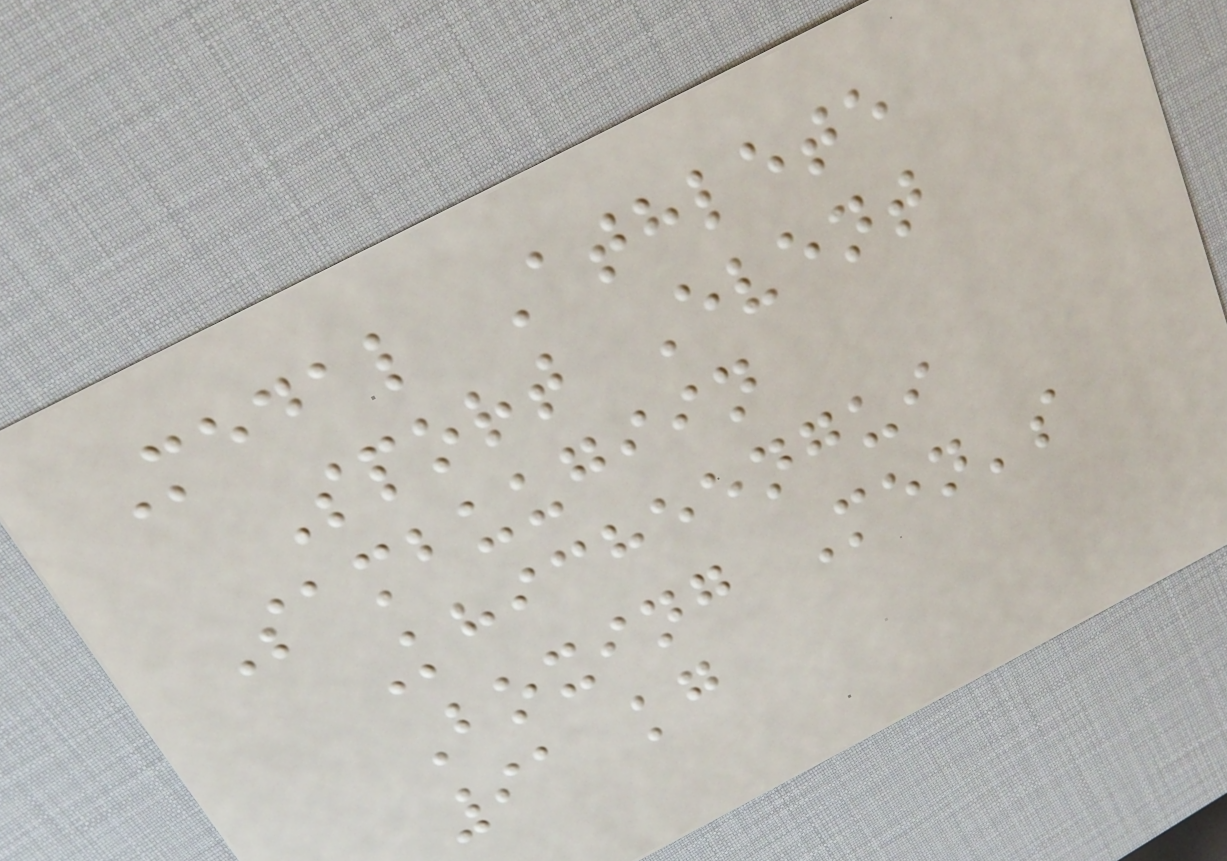Medal Athlete
Sport Event
Sambuugiin
Khicheengui
Boxing Men's
91 kg
